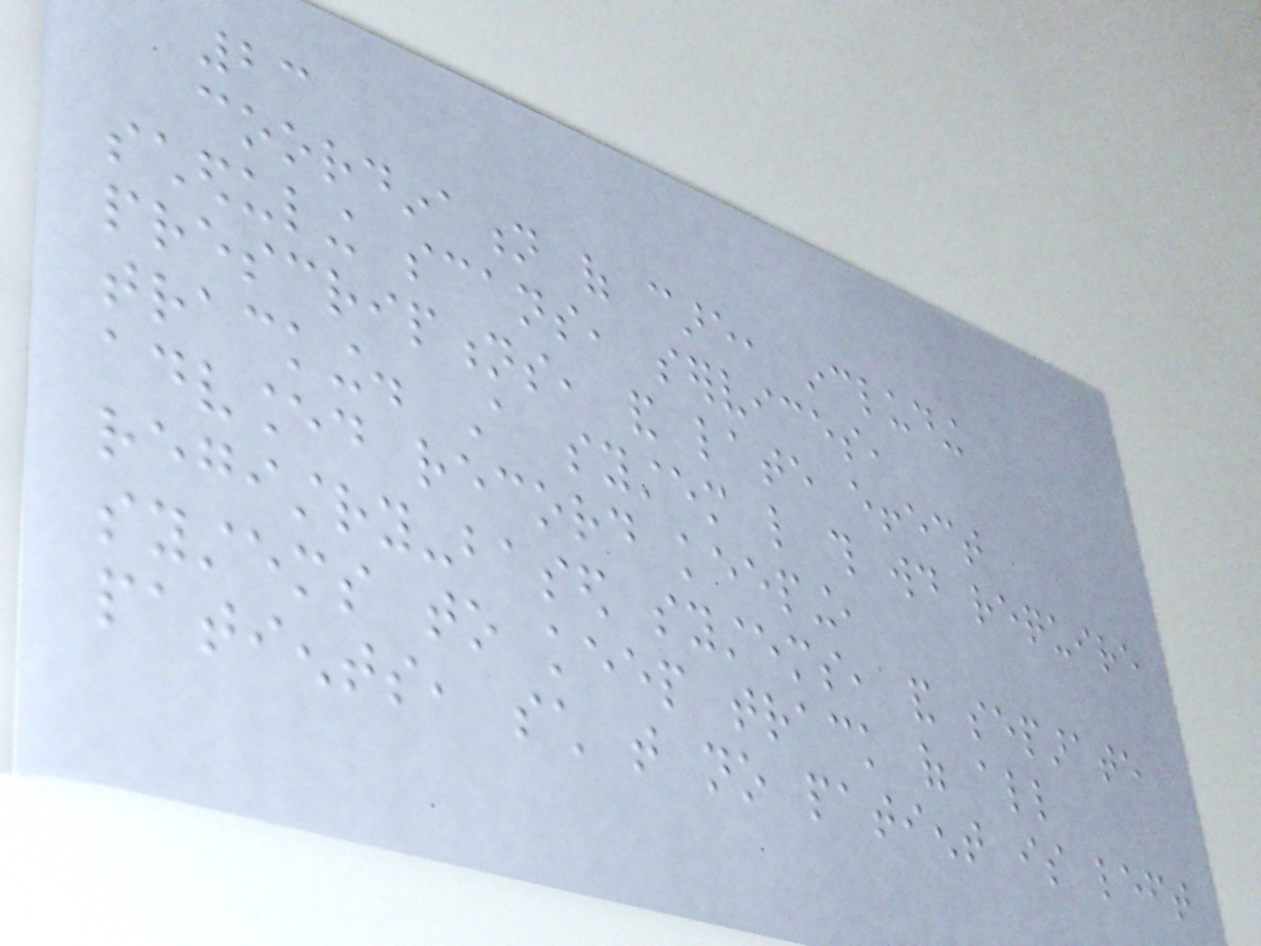23
coordination of care, including
scheduling scans, services,
prescriptions, and late effect
tracking. A system like this would require
advanced record keeping,
registry-based systems, and separate
systems to keep track of all
patients, such that no patient is left
